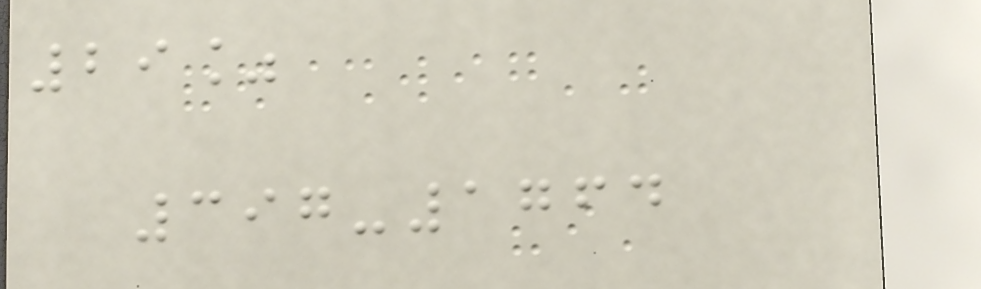29%
397-1764
